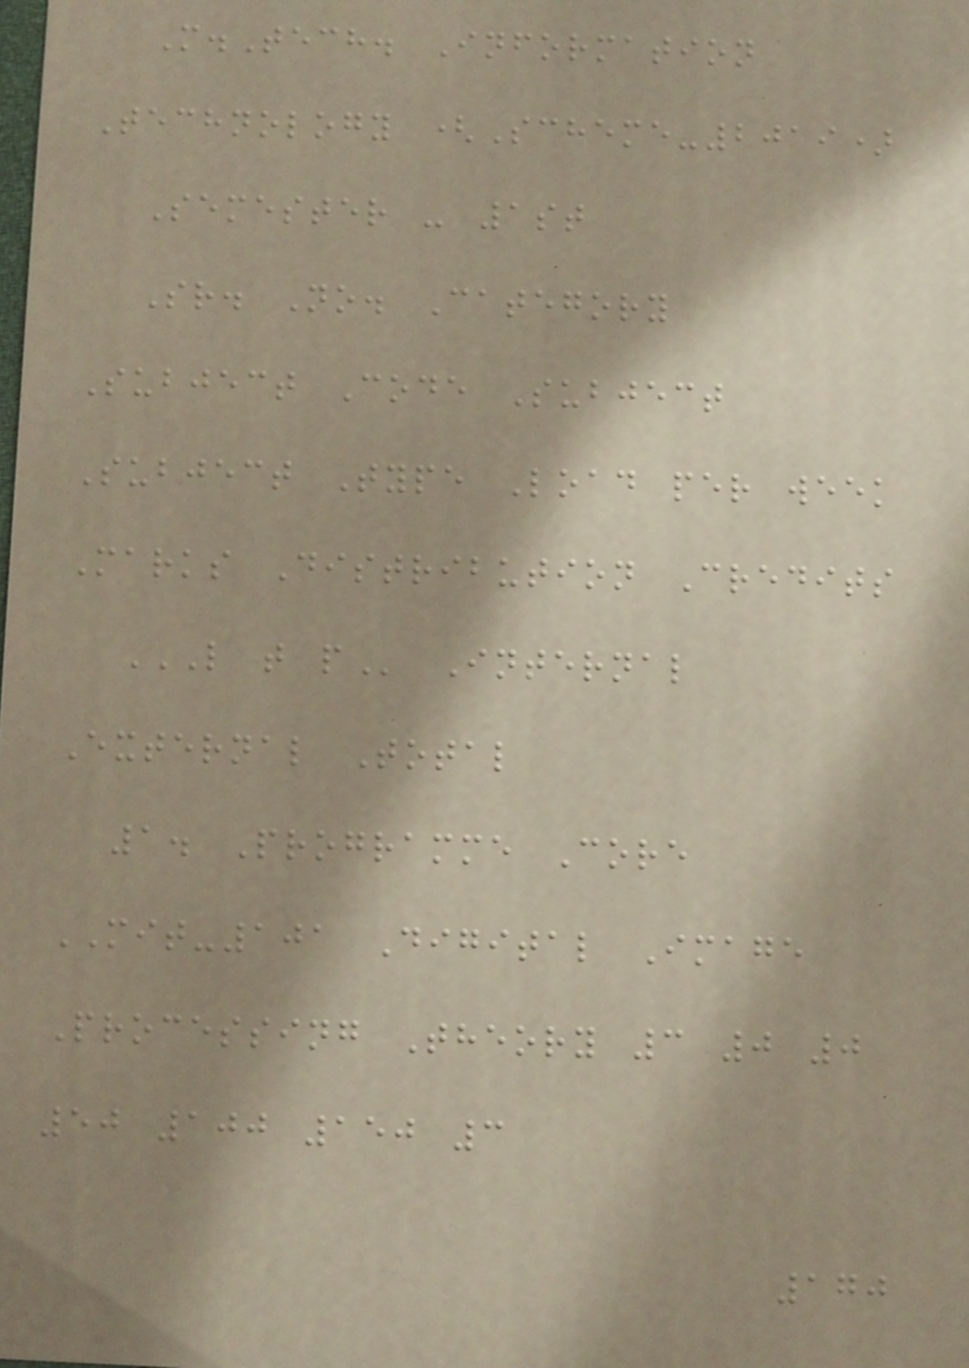M.Tech. Information
Technology (Scheme-2019)
Semester - 1st
Sr. No. Category
Subject Code Subject
Subject Type Load per week
Marks Distribution Credits
L T P Internal
External Total
1. Programme Core
MIT-101 Digital Image
Processing Theory 3 0 0
50 100 150 3
170
